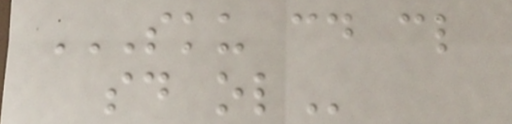SKU CD CL
SD OL
